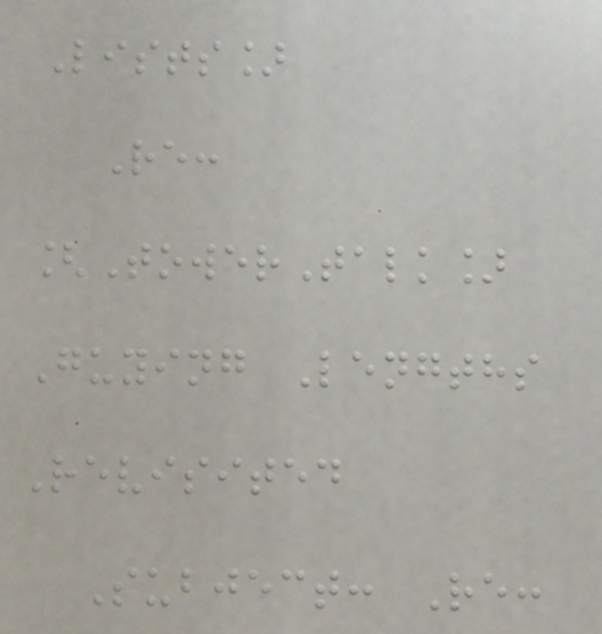Lists]
Re:
[TowerTalk]
Guying Lengths
Revisited
Subject: Re:
